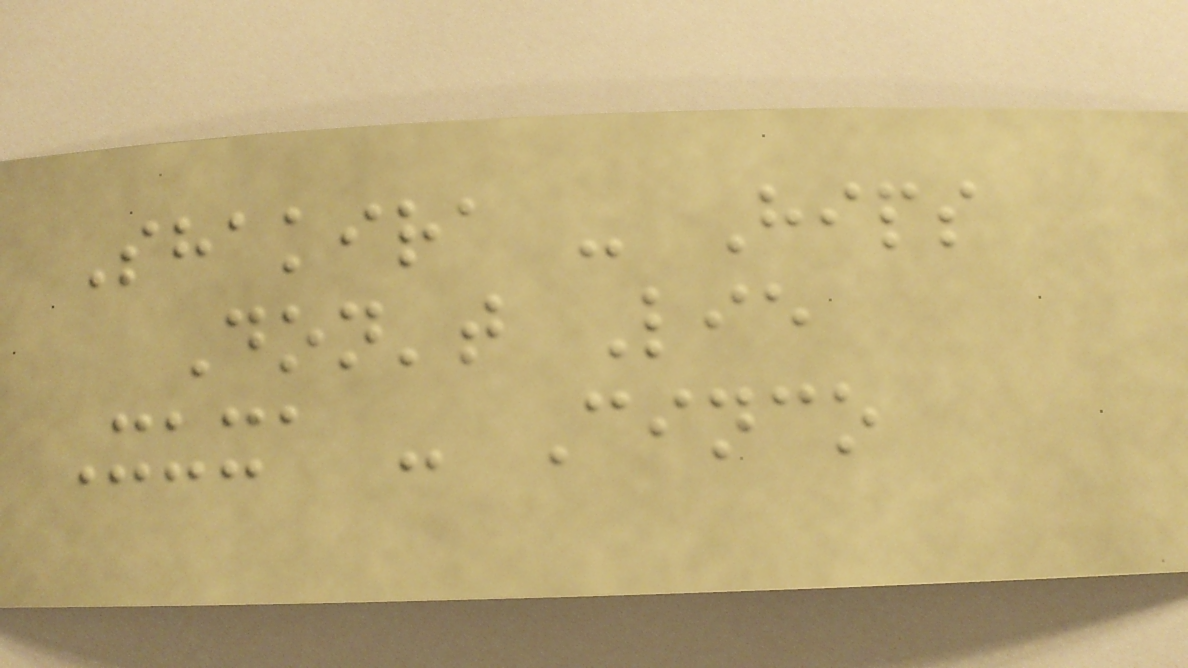Shakira - Hips
Don't Lie
Xuxa - Cinco
